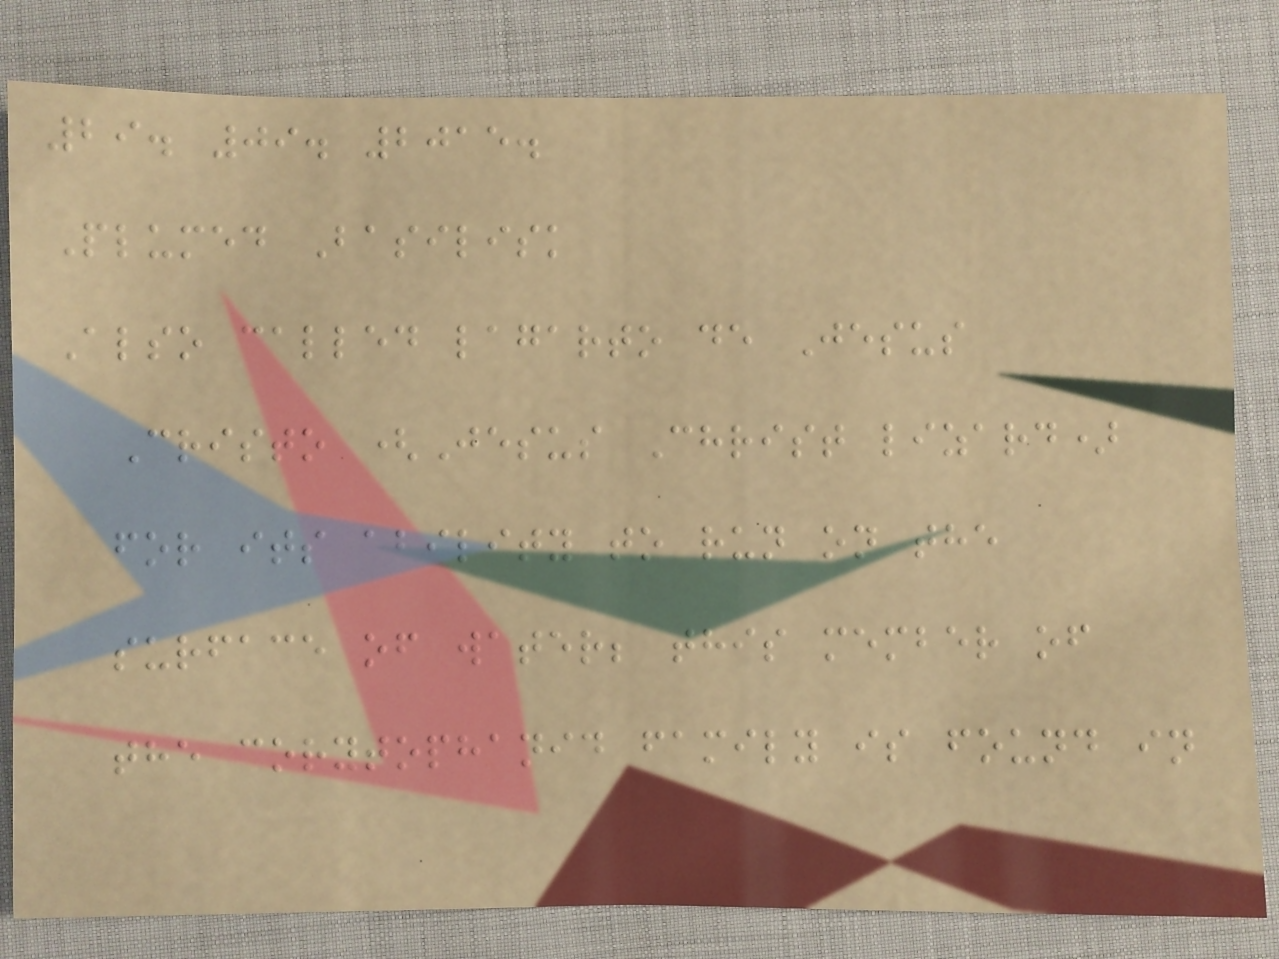29. 09. 2015.
Plumed Basilisk
Also called lagarto de Jesus
Cristo (Jesus Christ lizard)
for its ability to run on the
surface of water; this member of
the corytophanid family is found in
